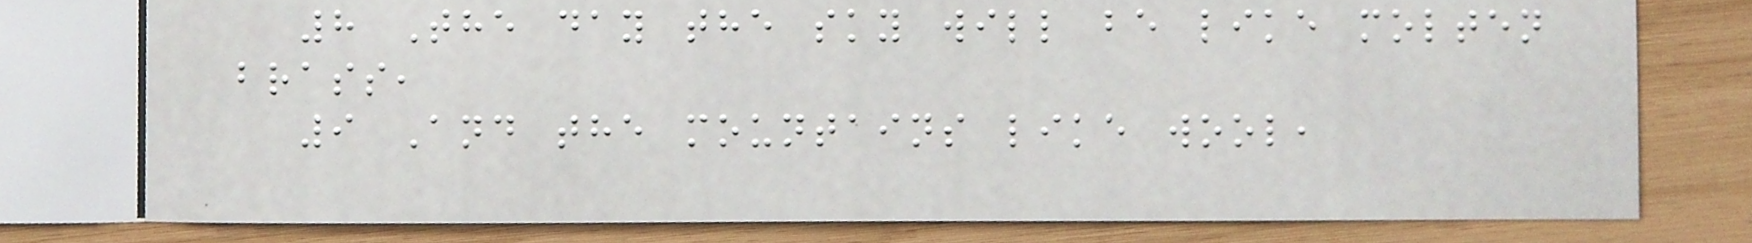8 The day the sky will be like molten
brass,
9 And the mountains like wool,
